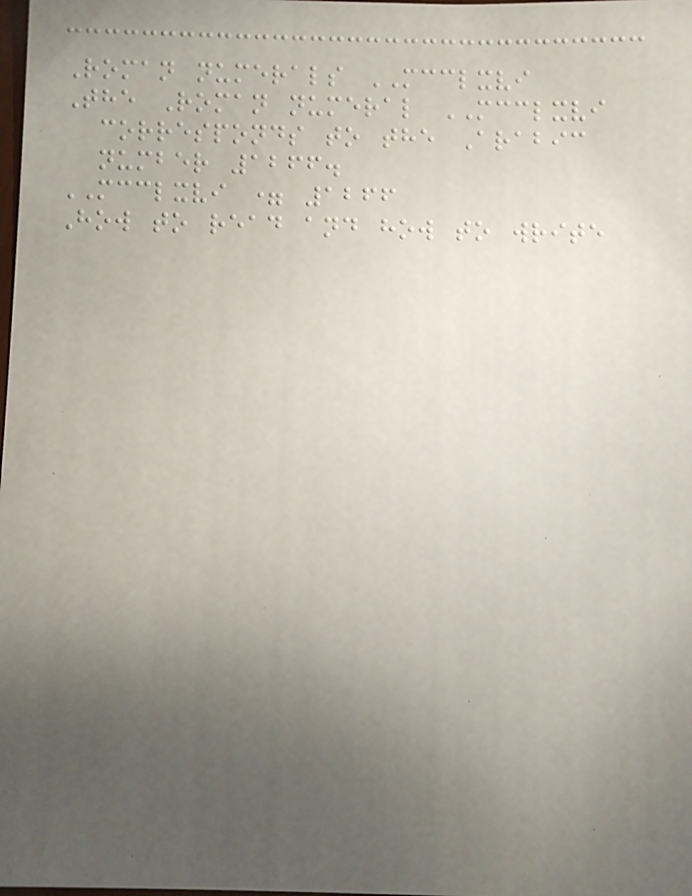Roman numerals MCCLXVI
The Roman numeral MCCLXVI
corresponds to the Arabic
number 1266.
MCCLXVI = 1266
How to read and how to write
